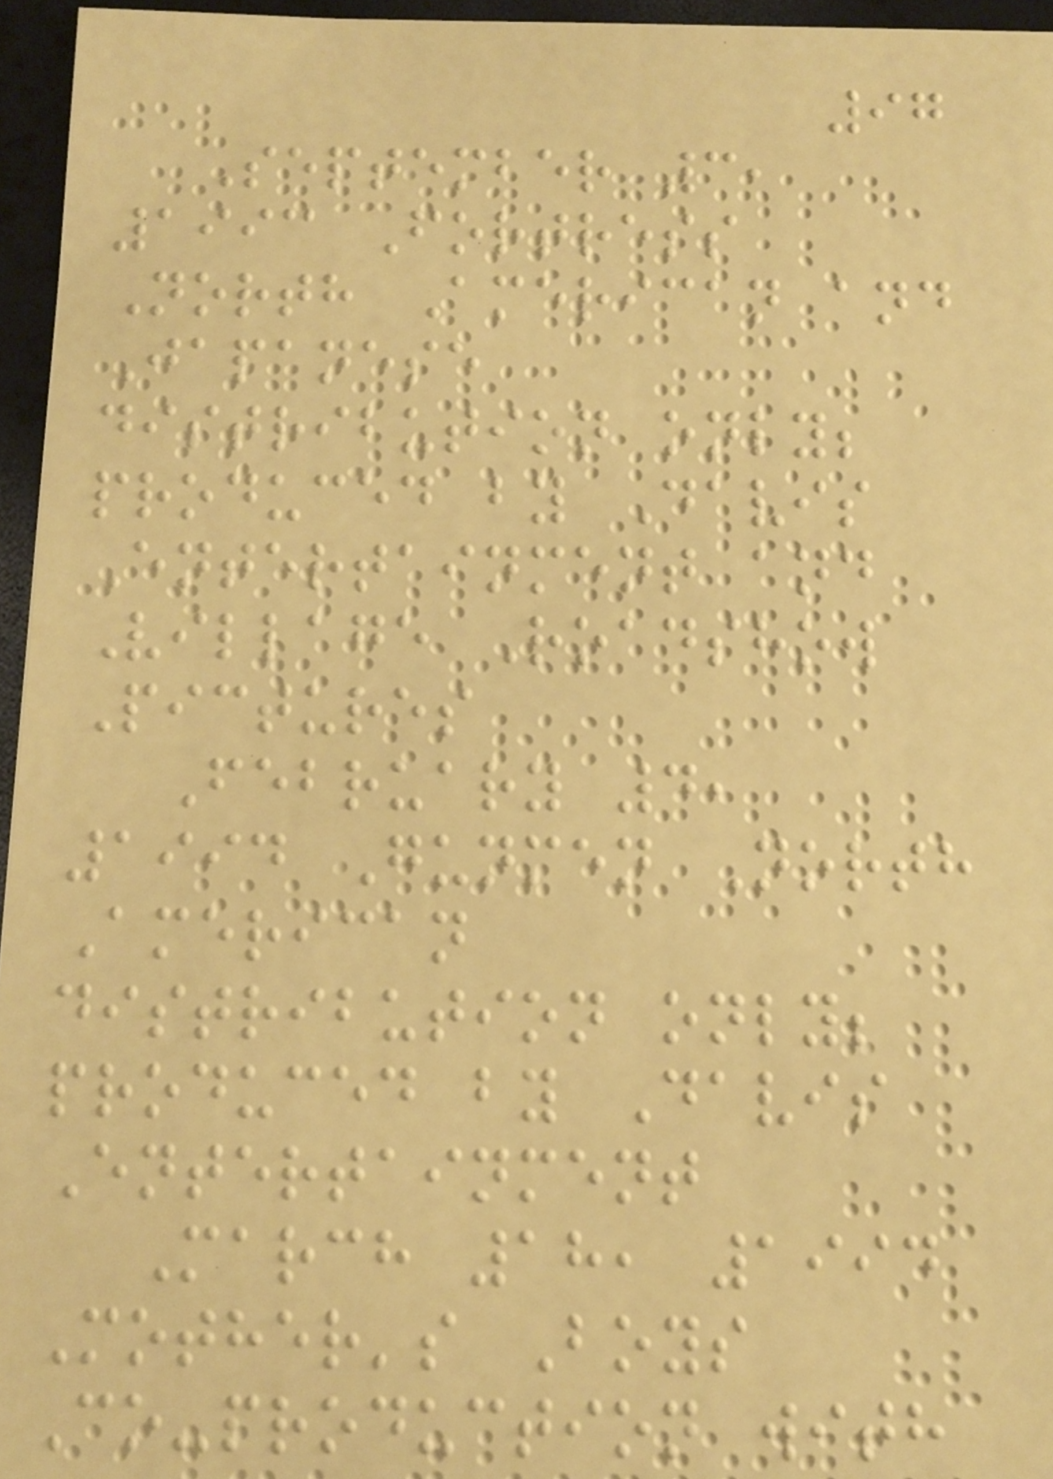97
September 3,
1993 Fortress
North American and
Japanese
distribution only;
produced by Davis
Entertainment and
Village Roadshow
Pictures
February 4,
1994 Gunmen North
American
distribution only;
produced by Davis
Entertainment
March 18, 1994
Mother's Boys
Co-production with
